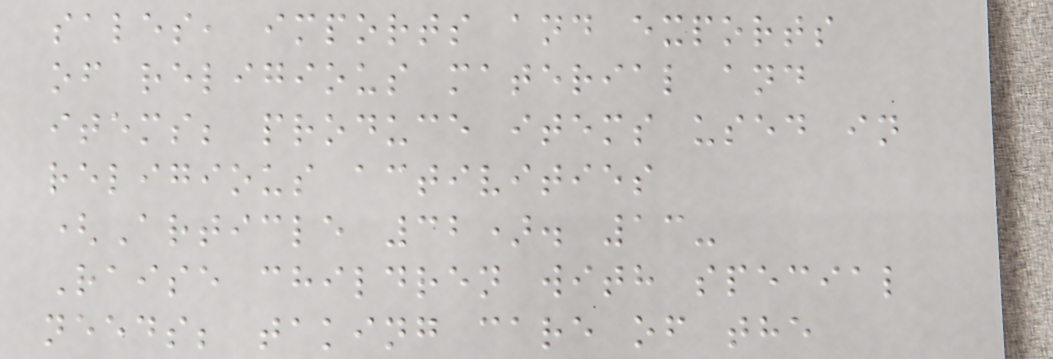sales, imports and exports
of religious material and
items; produce items used in
religious activities
(Article 32). 13-
Raise children with special
needs; taking care of the
